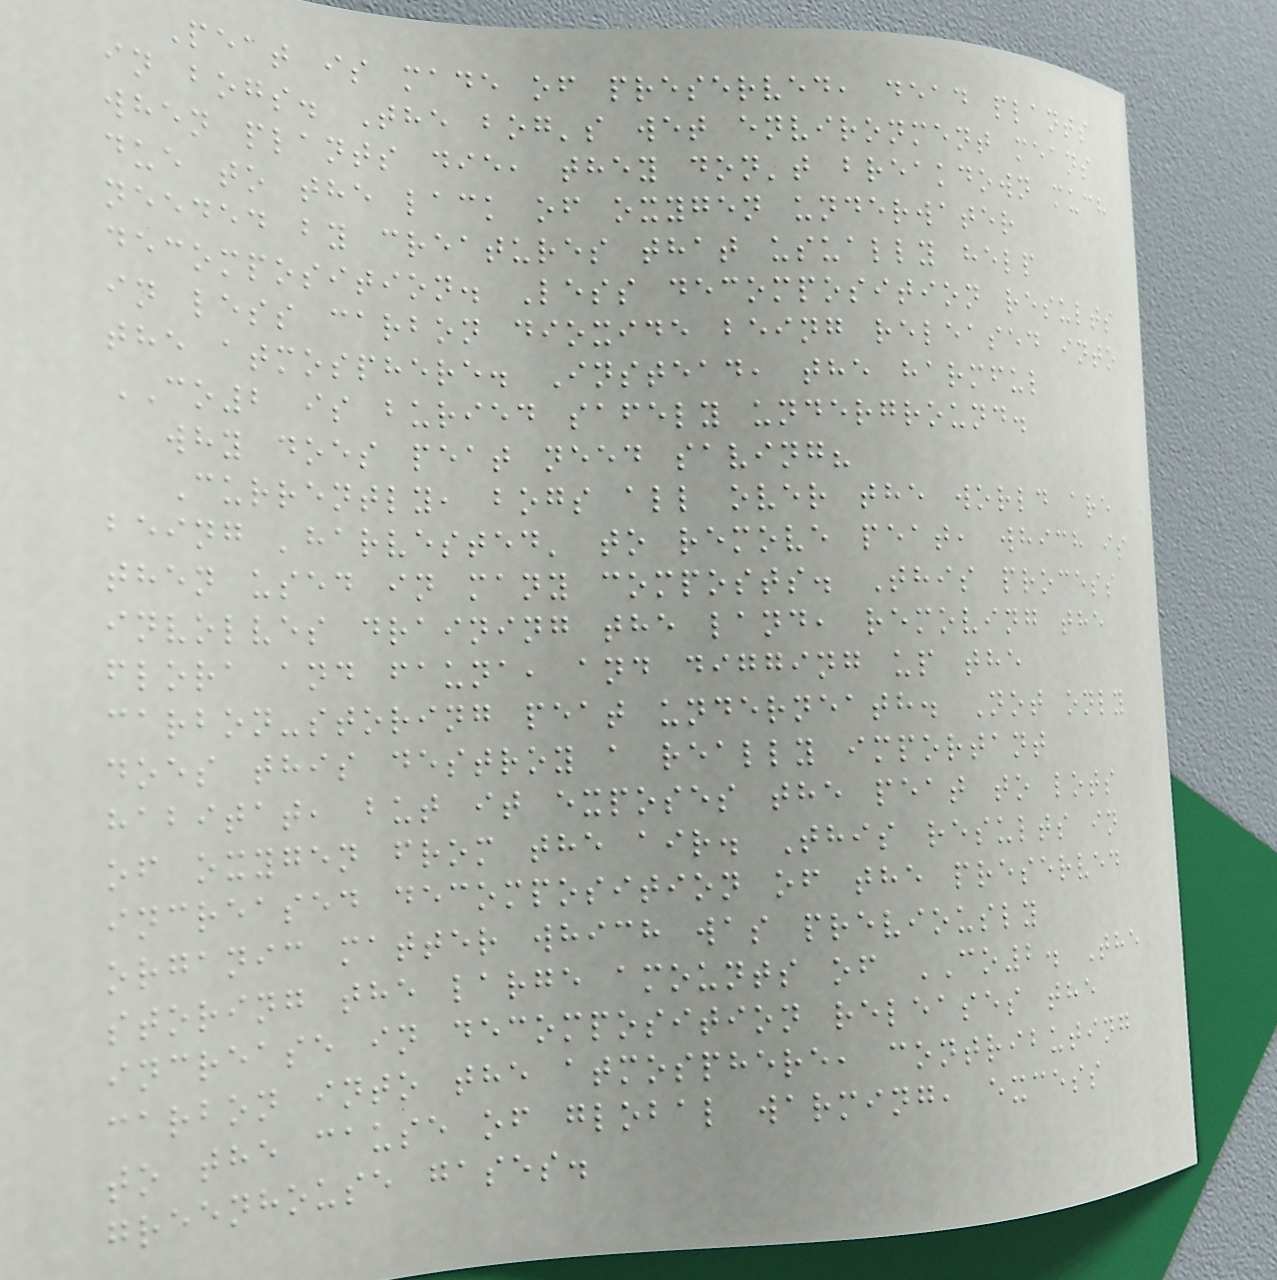Peat is made of preserved, dead plants
in bogs. The bog's wet environment means
when plants die, they don't breakdown much
due to the lack of oxygen underwater
needed by creatures that usually help
decomposition. Less decomposition results
in less carbon dioxide being released into
the atmosphere. Instead, the harmful
CO2 is buried safely underground.
why does peat need saving?
Currently, bogs all over the world are
being 'harvested' to remove peat, which is
then used in many composts. This process
involves draining the land, removing the
flora and fauna, and digging up the
carbon-storing peat underneath. Not only
does this destroy a really important
habitat, but it exposes the peat to lots
of oxygen from the air. This results in
increased decomposition of the preserved
organic matter which was previously
storing the large amounts of CO2. The
increase in decomposition releases the
carbon into the atmosphere, contributing
to the cause of global warming, excess
greenhouse gases.
